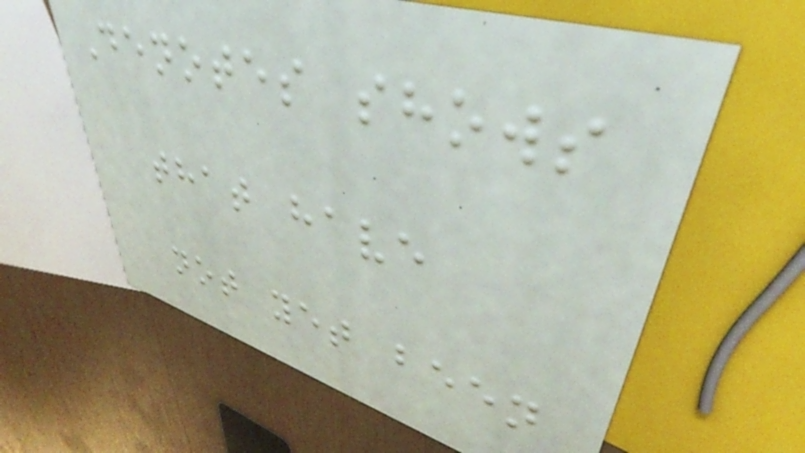Denotes shows
that have
not yet been
